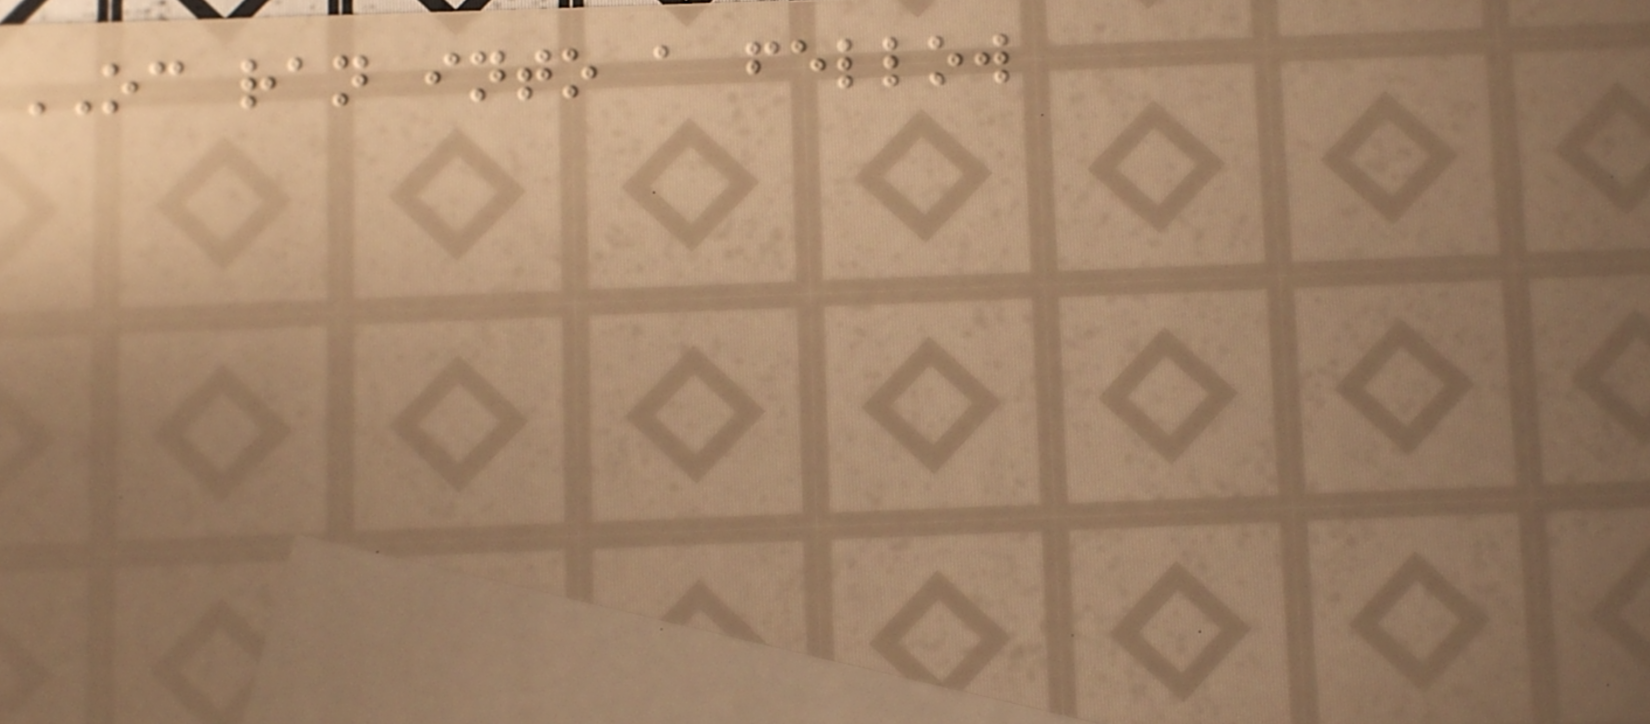OC ran into a fellow
